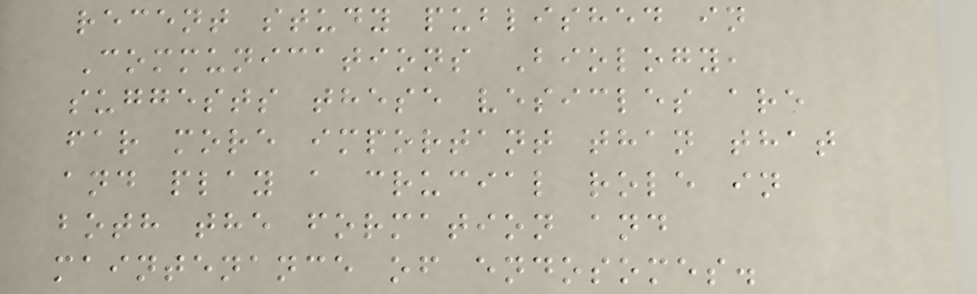recent study published in
Communications Biology,
suggests these vesicles are
far more important than that
and play a crucial role in
both the formation and
maintenance of endosomes.
